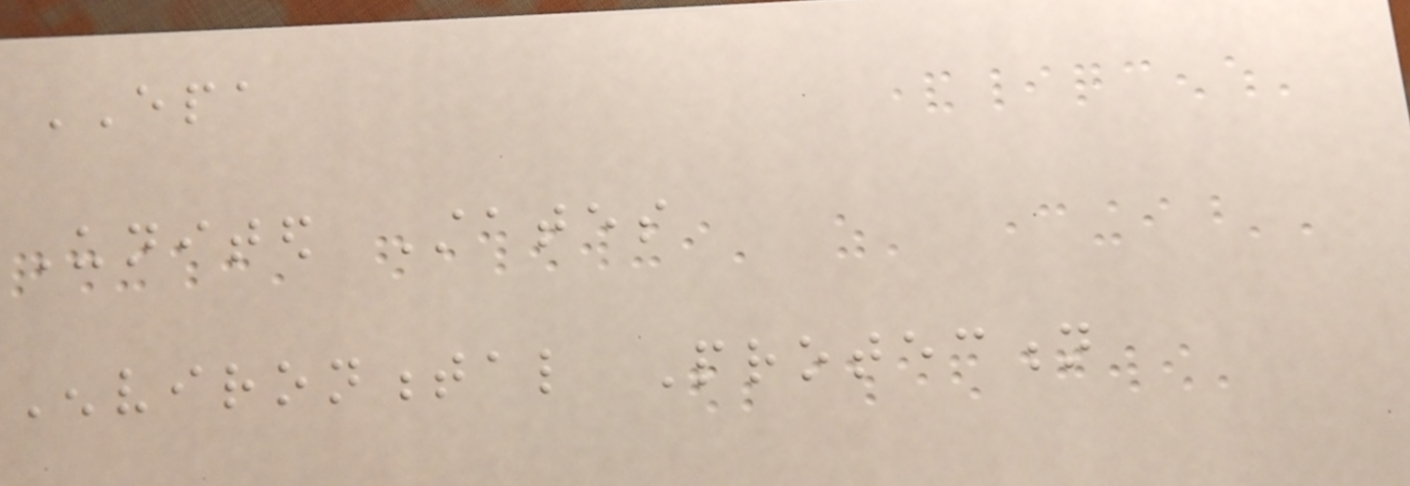EPA
United States
Environmental Protection
